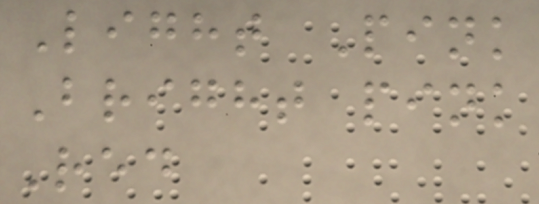Light Pink
Bright pink
Red
